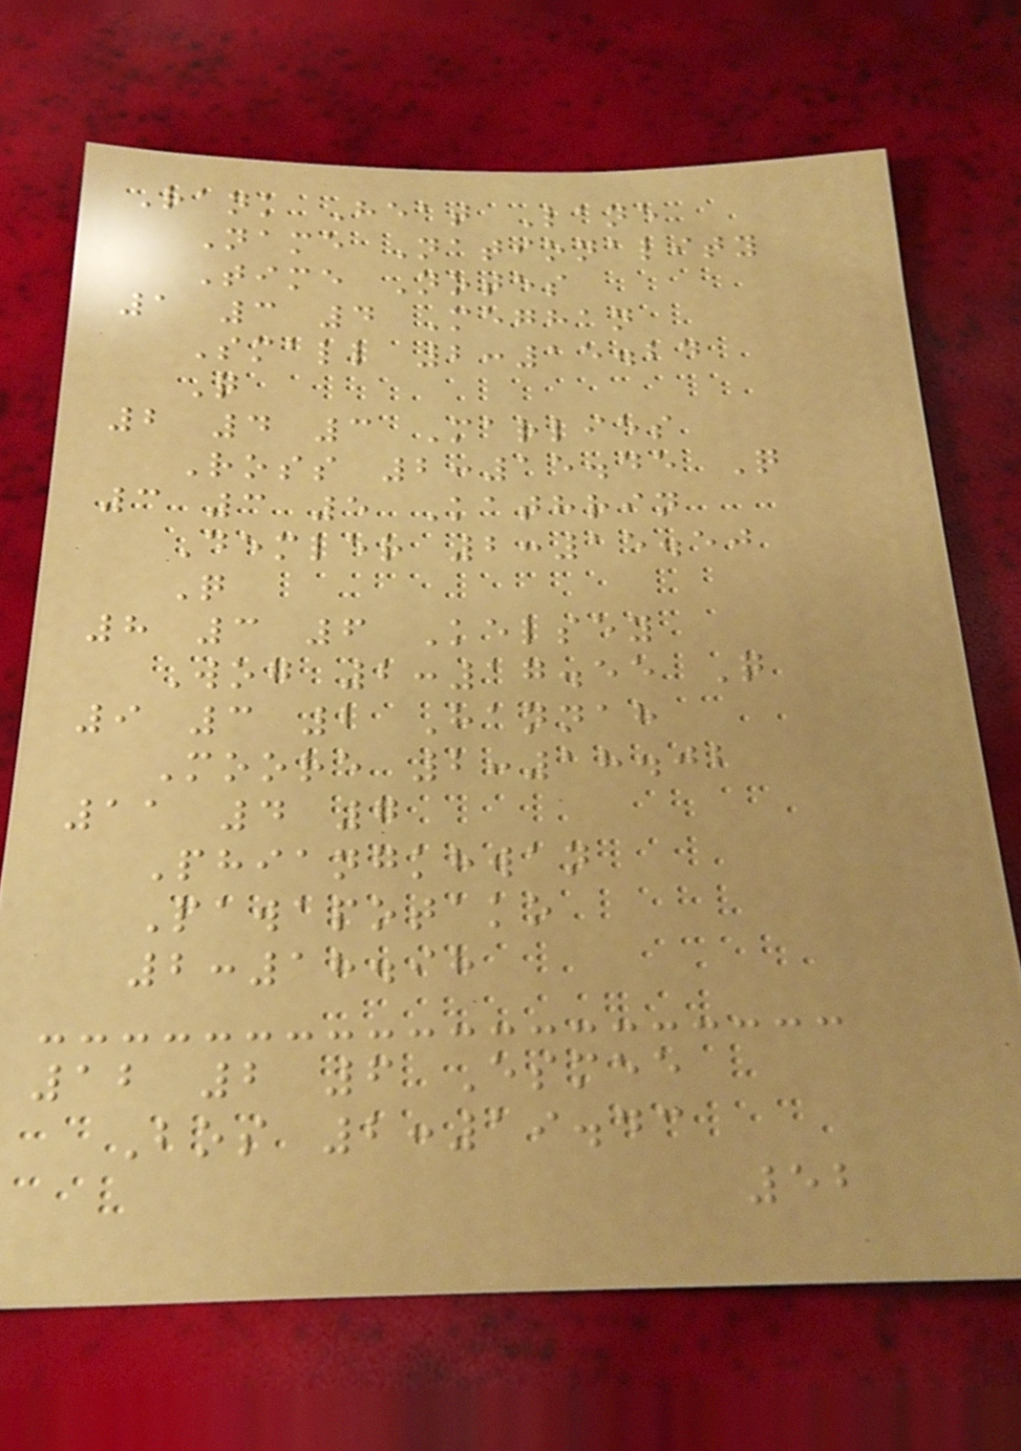Rank Heat Lane
Name Nationality
Time Notes
1 3 4 Meghan
Small 2:15.24
Q
2 4 3 Marlies
Ross 2:15.45 Q
3 3 5 Kathrin
Demler 2:15.50
Q
8 3 6 Kelsey
Wog 2:17.55 Q
9 3 2 Hannah
Moore 2:18.02
11 4 7
Phiangkhwan
Pawapotako
2:18.98
12 2 6 Esmee
Bos 2:19.43
52
